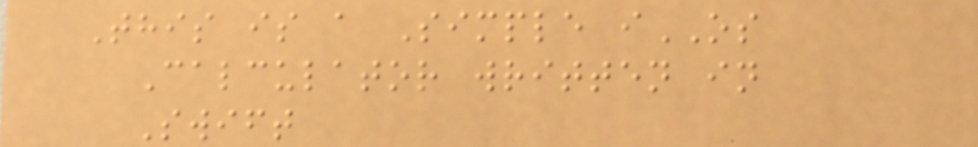This is a Simple iOS
Calculator written in
Swift
